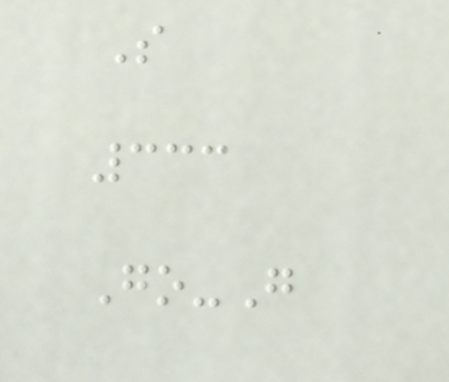S
333
Go-G
